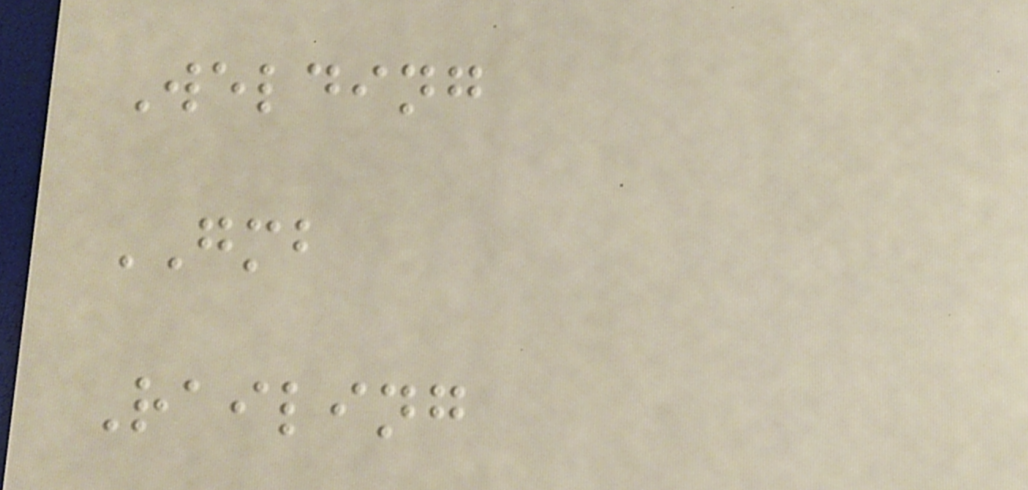Welding
GMB
Railing
